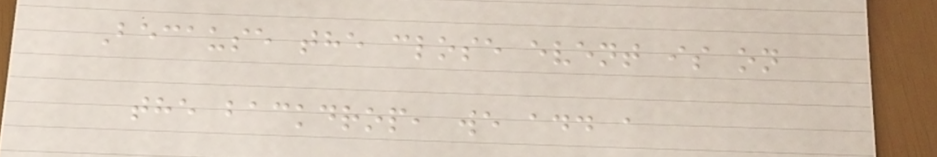Because the close event is on
the backdrop, we add a
